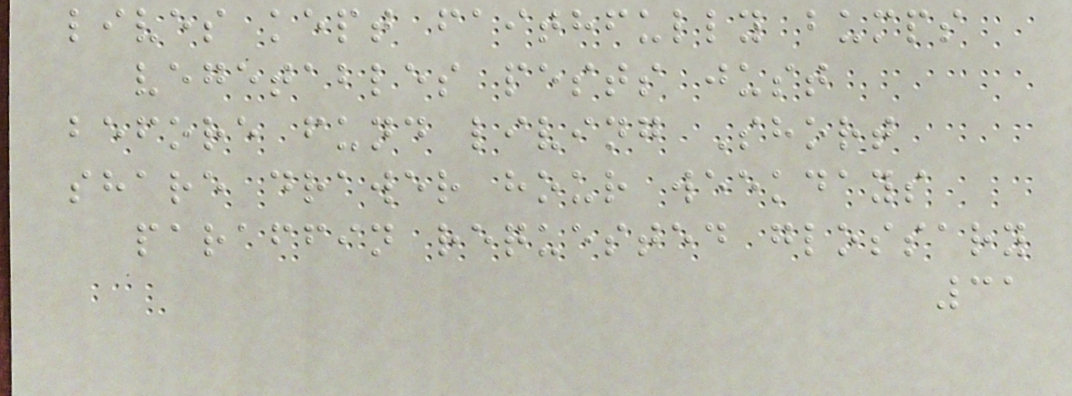lives kept faithfully bumps
vegetables pests just
before fund living Short
share drawer hour weekdays
paraffin requested glossary
31
